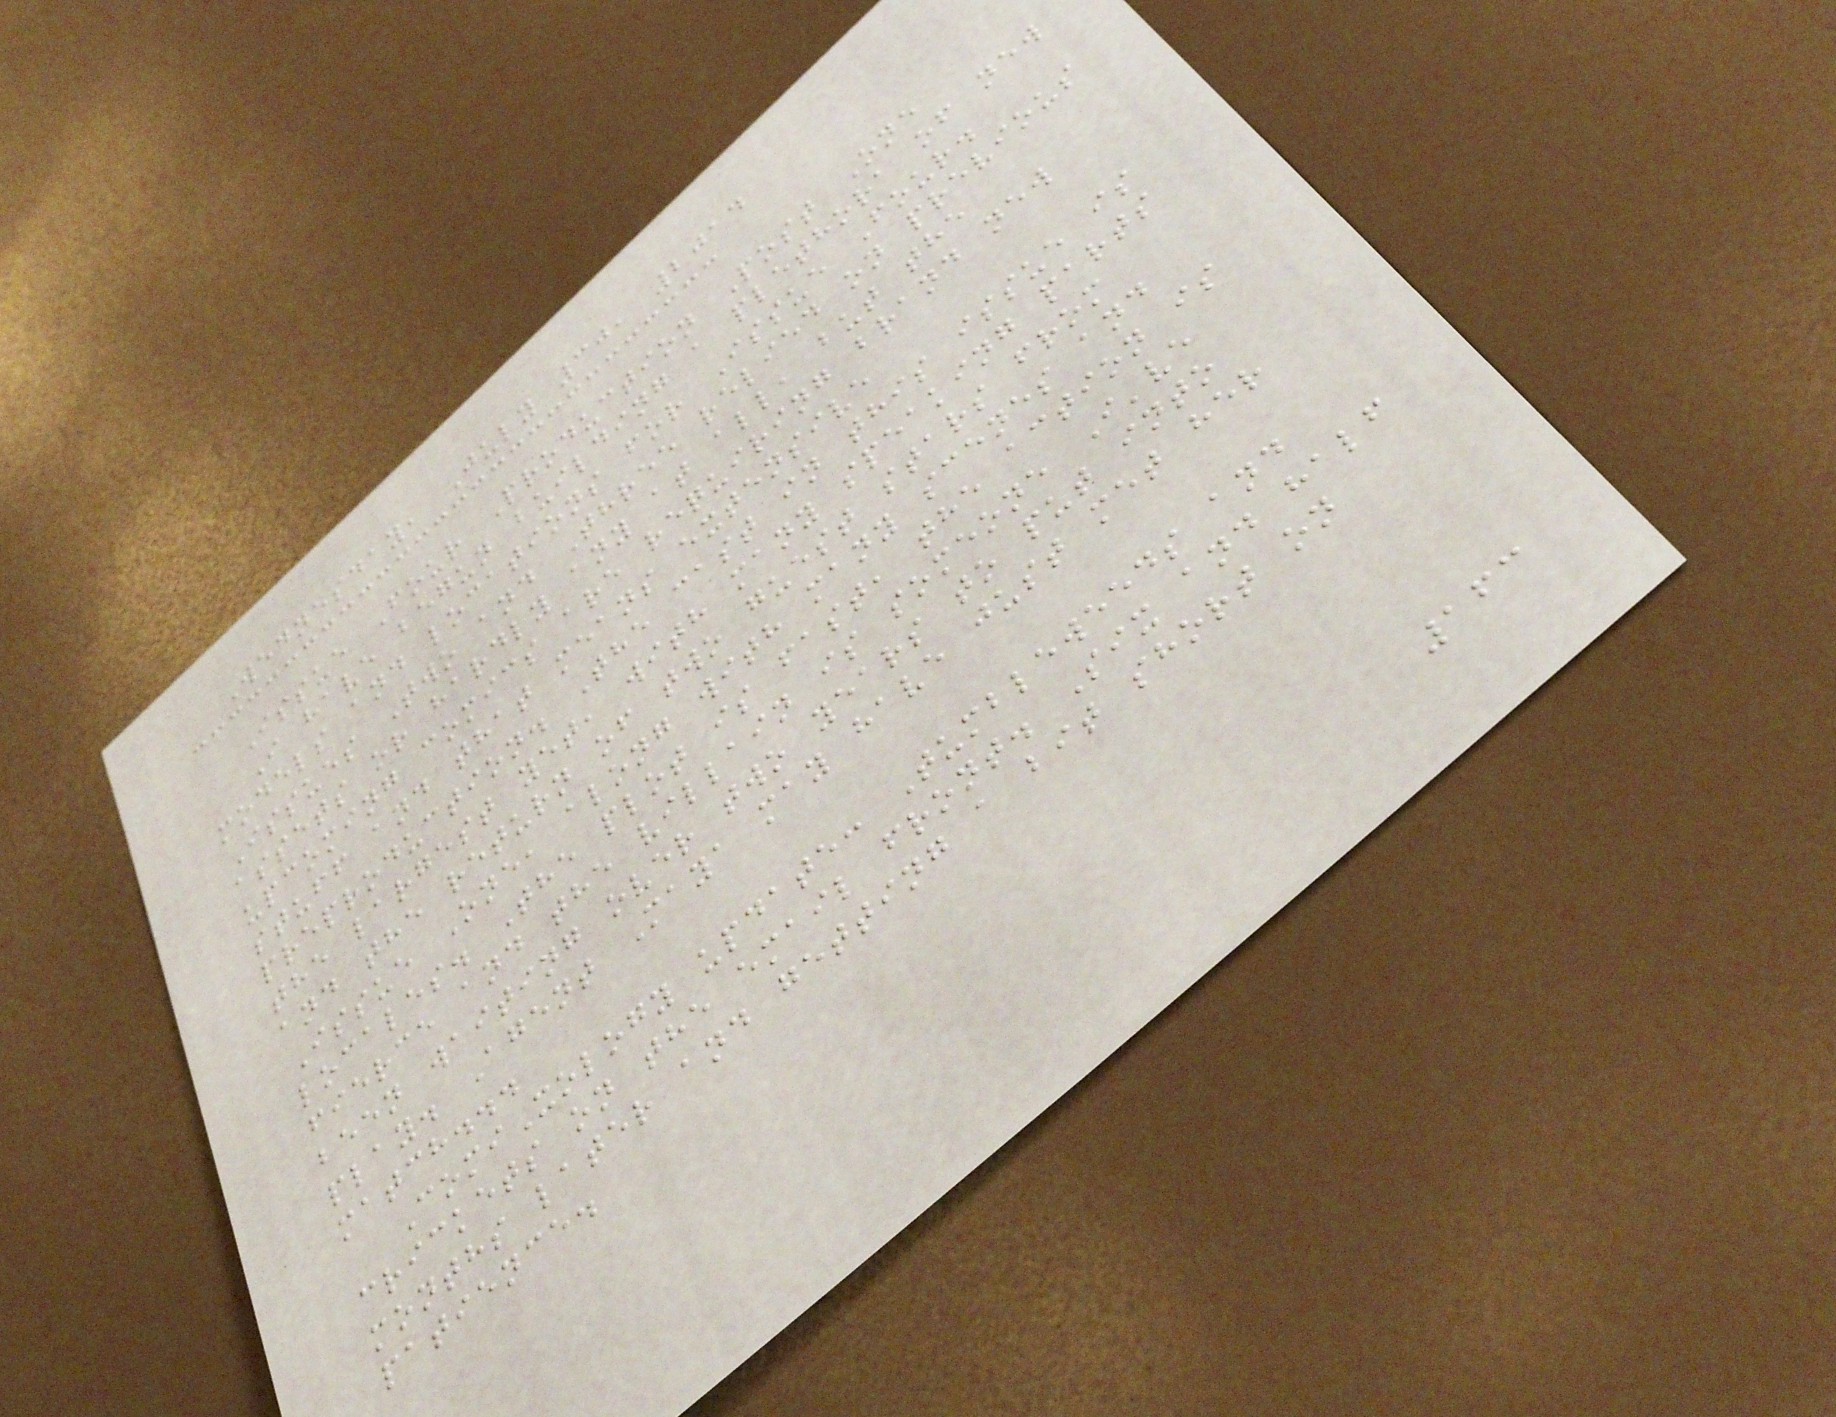Wednesday, July 30, 2014
Issue Four Production Post One
I have begun building a plethora of new
models and locations for Issue Four.
Issues Two and Three relied on previous
assets or hardly any at all, but the
upcoming comics are requiring brand new
stuff and that means extensive
preproduction. The cast in this issue is
the largest yet, with many speaking parts
and the return of two guest stars from
Issue One, along with many scenes and
locales. The plot is fast, the action is
fierce and the villain is someone I've
been waiting over two years to put into
play. Agent Maya may have just met her
match...
ComiXology update: Tumbleweeds and
crickets on the email front. Six and half
months later and getting a bit short on
patience.
163
